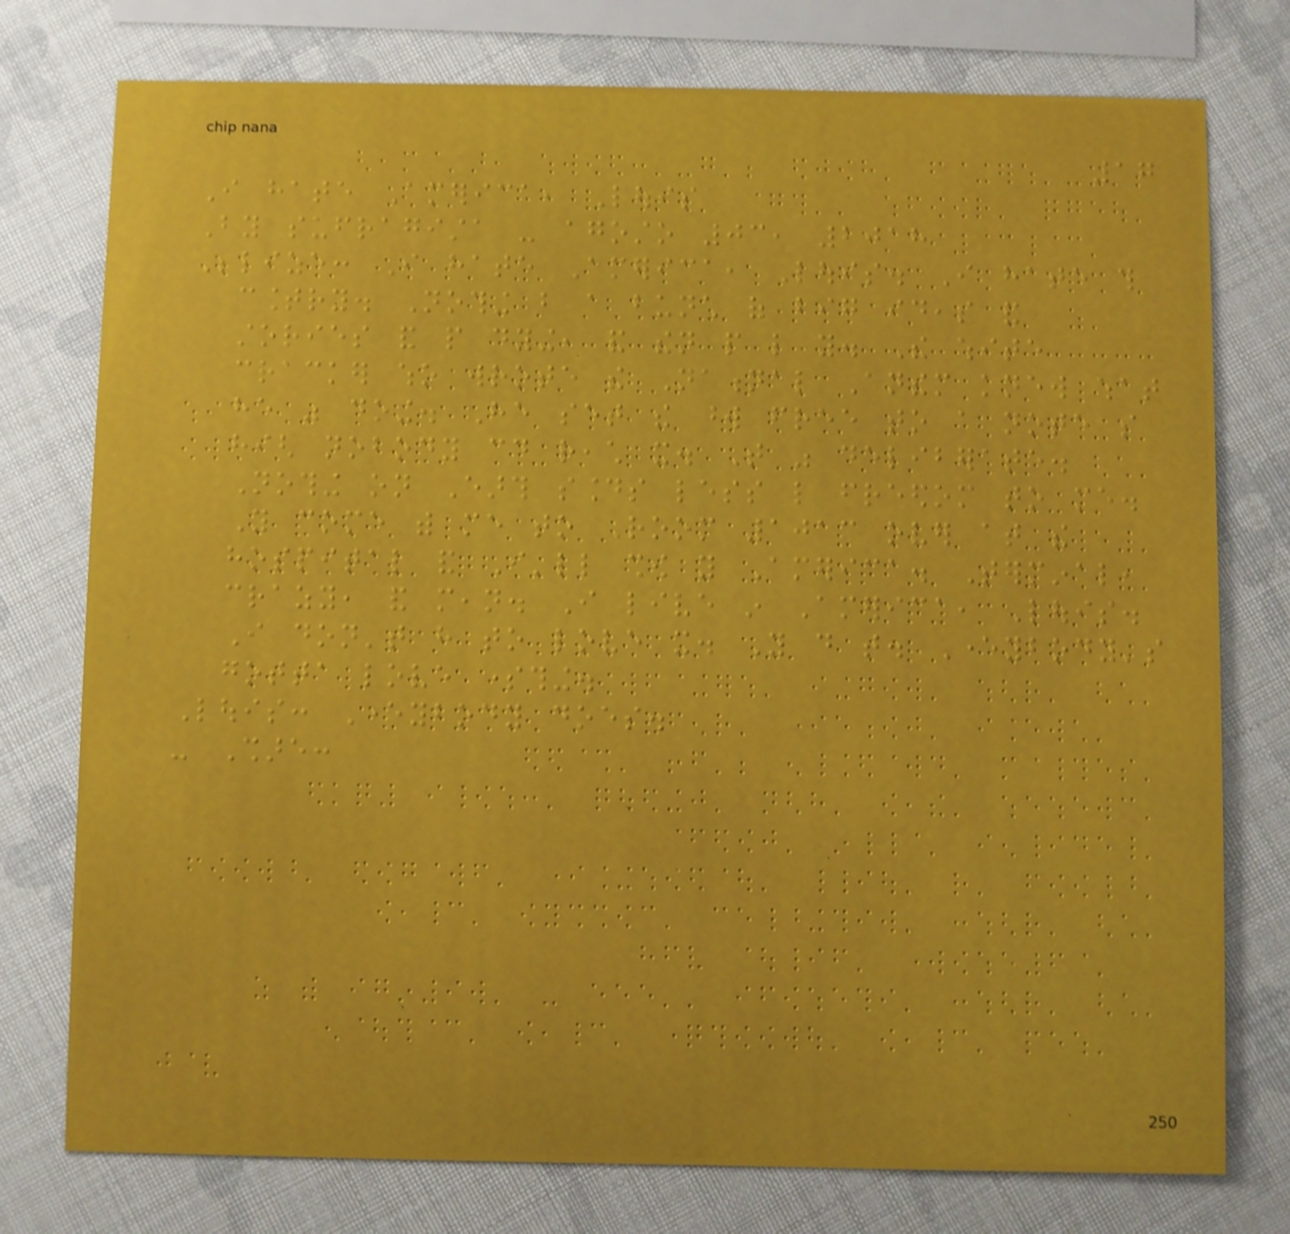17
I hate America, Louis
By sufragista - agosto 03, 2018
Belize: I hate America, Louis. I hate this
country. Nothing but a bunch of big ideas and
stories and people dying, and then people like you. The white
cracker who wrote the National Anthem knew what
he was doing. He set the word free to a note so
high nobody could reach it. That was deliberate.
Nothing on Earth sounds less like freedom to me.
You come with me to Room 1013 over at the
hospital and I'll show you America. Terminal,
crazy, and mean. I live in America, Louis.
I don't have to love it. You do that. Everybody's
gotta love something.
Louis: Everybody does.
- Share:
